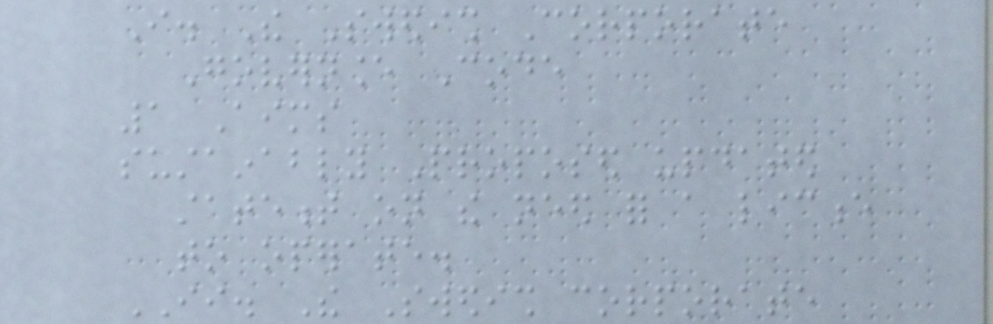I. The Swedish Corporate
Governance Code
1 Aims
sustainably Proposed updated
statement on the need for a licence
to operate.
II. The Swedish corporate
